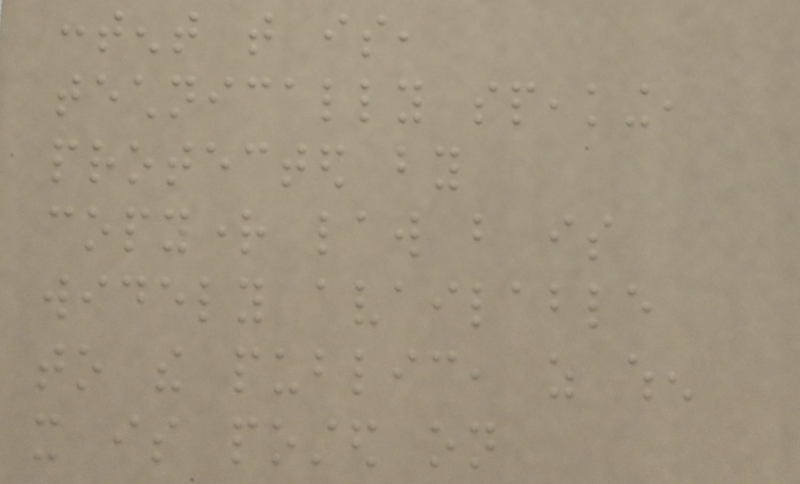content that is,
technically speaking,
protected by
copyright law but is
widely available
to the public, as when
it is posted on
